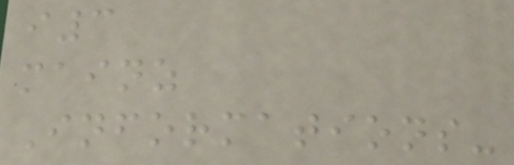i3
mainz
Informations-
